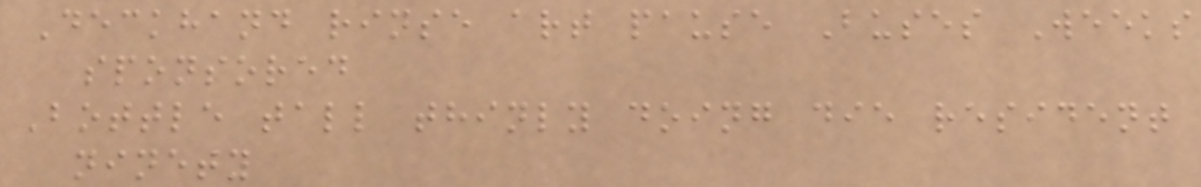Deckhand rinse art pause Buses Weeks
sponsored
Bottle tall thinly doing die resident
ninety
